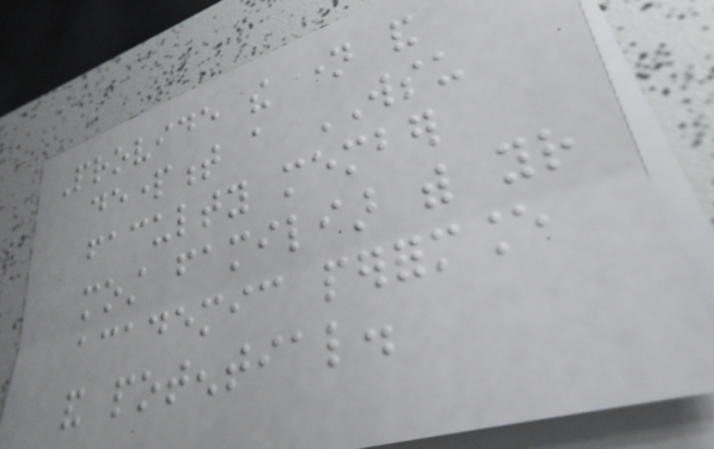Provide the name and
department a WSU
faculty member
most familiar with your
academic performance
and potential.
